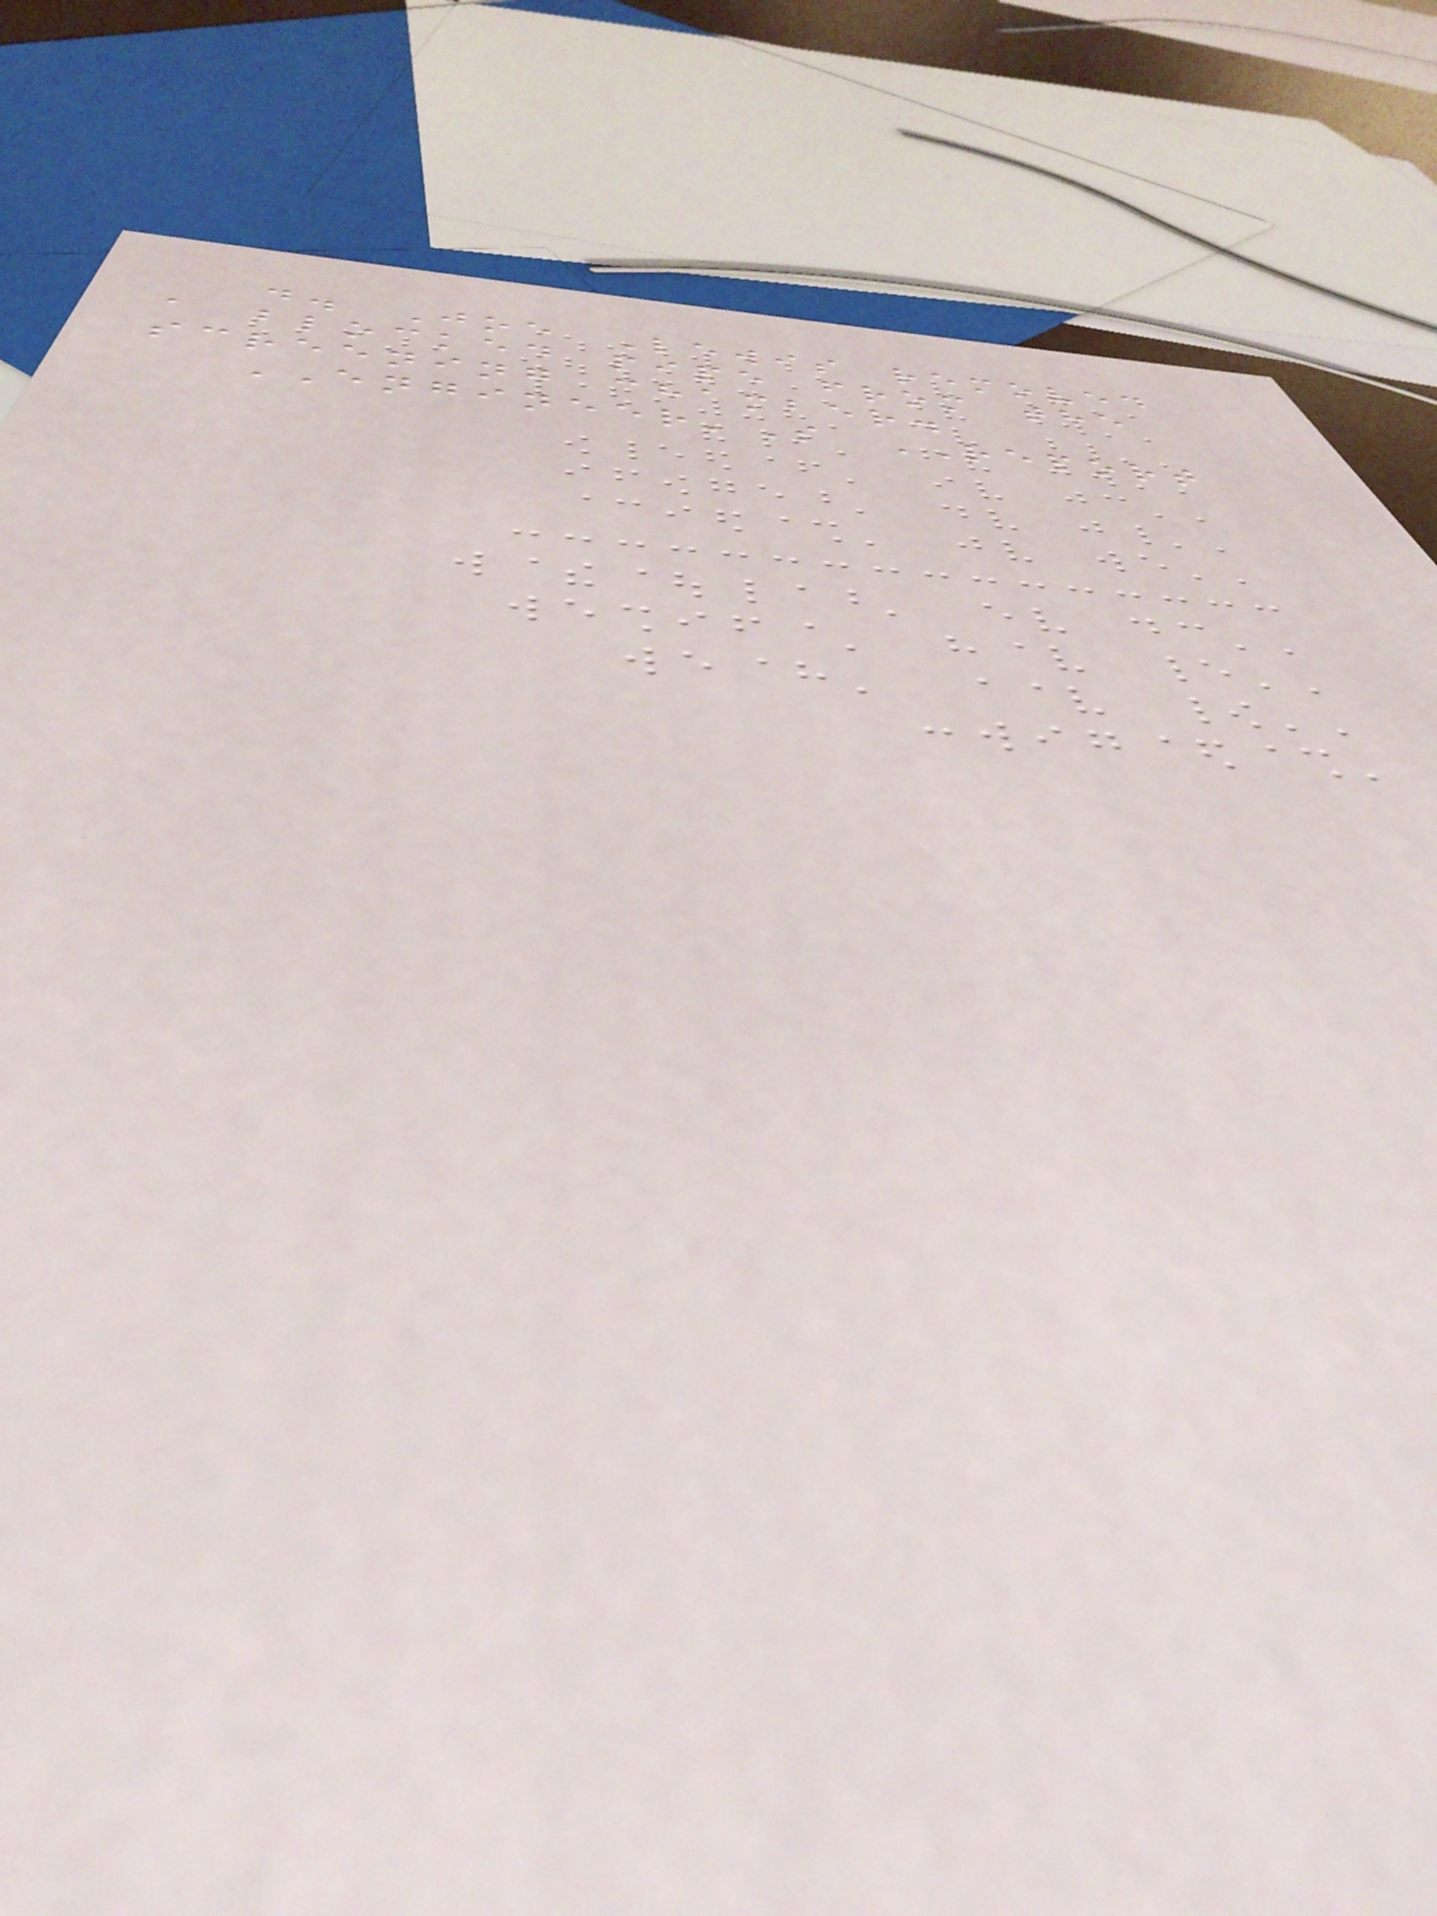d. Joe Lewis removed
a blocked pipe from the
screening chamber.
ENGINEER'S REPORT
